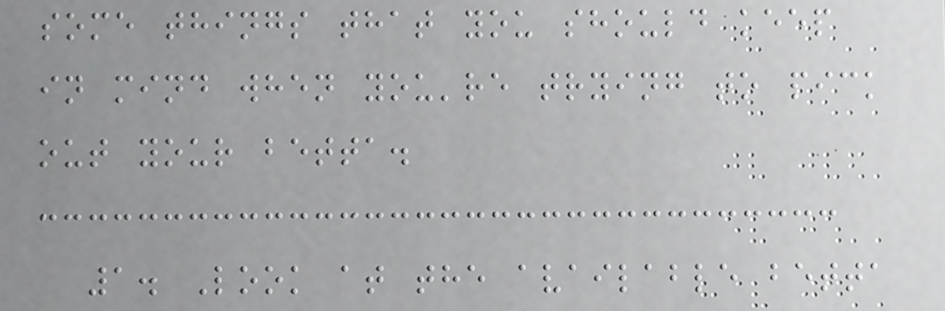some things that you should keep
in mind when you're trying to pick
out your betta.
1. Look at the available betta
